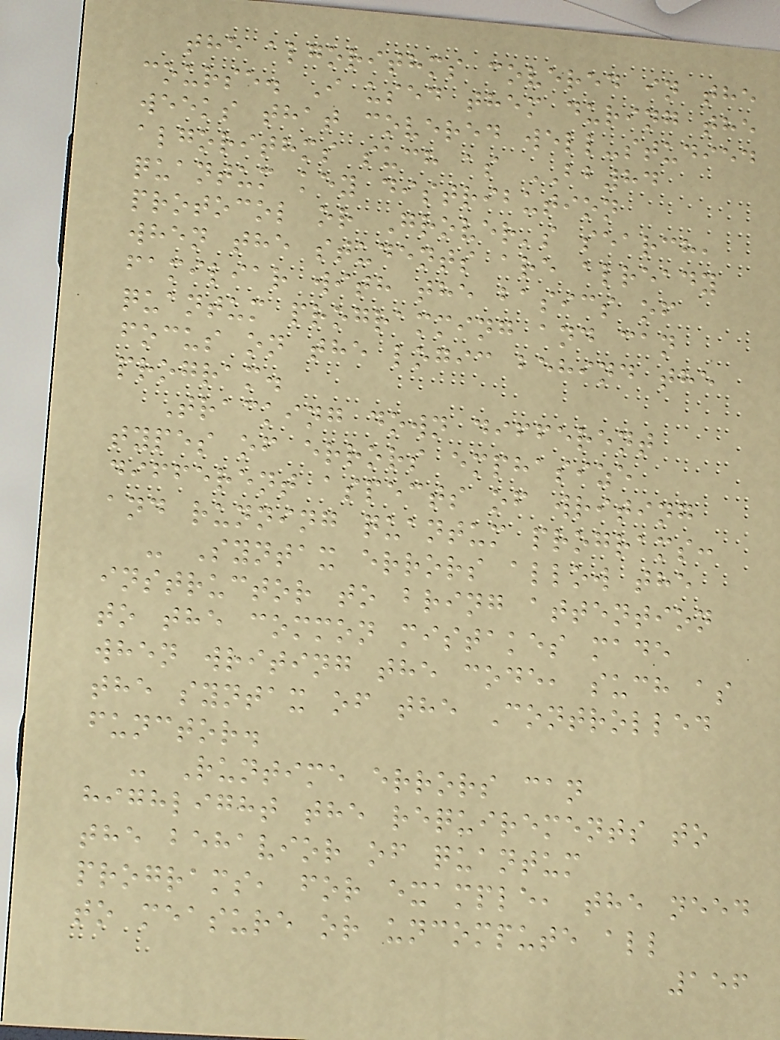the algorithms covered in the
course. I used them during the
weeks that covered well-studied
algorithms such as BB84
quantum key distribution
protocol or Grover's search,
when the students are already
familiar with the basics of
quantum programming and can
focus on the logic behind the
program.
Tracking down different
types of errors emphasize
different aspects of writing
and running quantum programs:
- Syntax errors allow the
instructor to bring attention
to the common mistakes made
when writing the code, such as
the syntax of the Controlled
functor.
- Runtime errors can
highlight the requirements to
the behavior of quantum
programs, for example, the need
to measure or uncompute all
156
